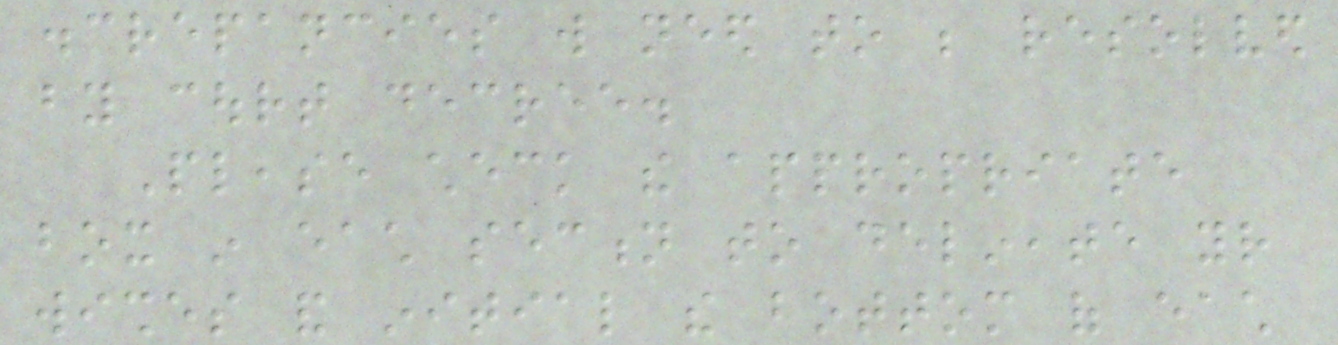discrepancies will need to be resolved
by court decree.
Please check the appropriate
box in each section to delineate your
wishes and initial the bottom of each
